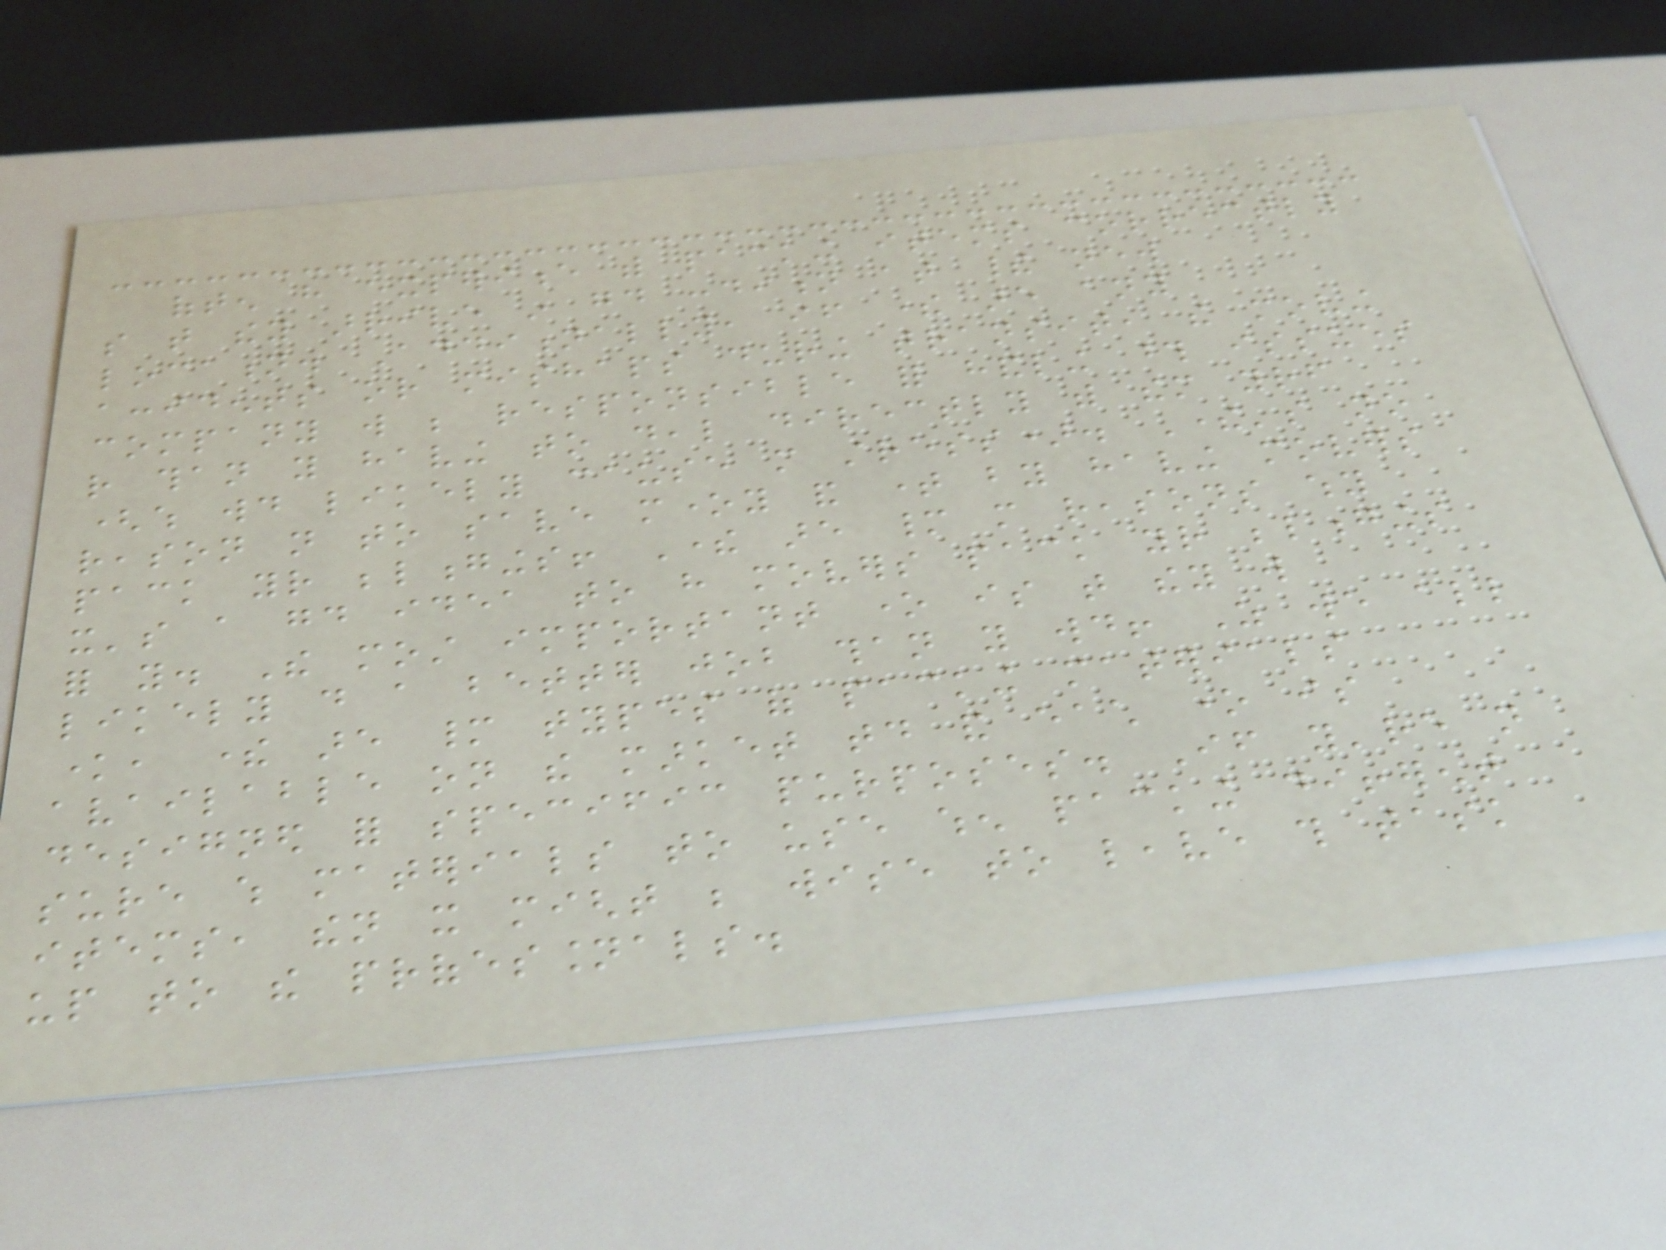often have experience with packing items correctly
so that they arrive in good condition at their new
location. Additionally, if there are any
accidents or mishaps during transit, the moving
company will be responsible for handling those issues
rather than you having to deal directly with them yourself
(which would likely cause more stress). There's no
reason not to save money and time by having movers
pack your belongings! There are many more reasons why
it's a good idea to have movers pack your belongings
for you. The most important one is that they will
likely do a better job than you would! As we all
know, there are many types of packing materials
available on the market today and each one is
designed for specific purposes. If you're not
sure which materials to use when packing different
items, then it might be wise to leave this task
up to the professionals.
